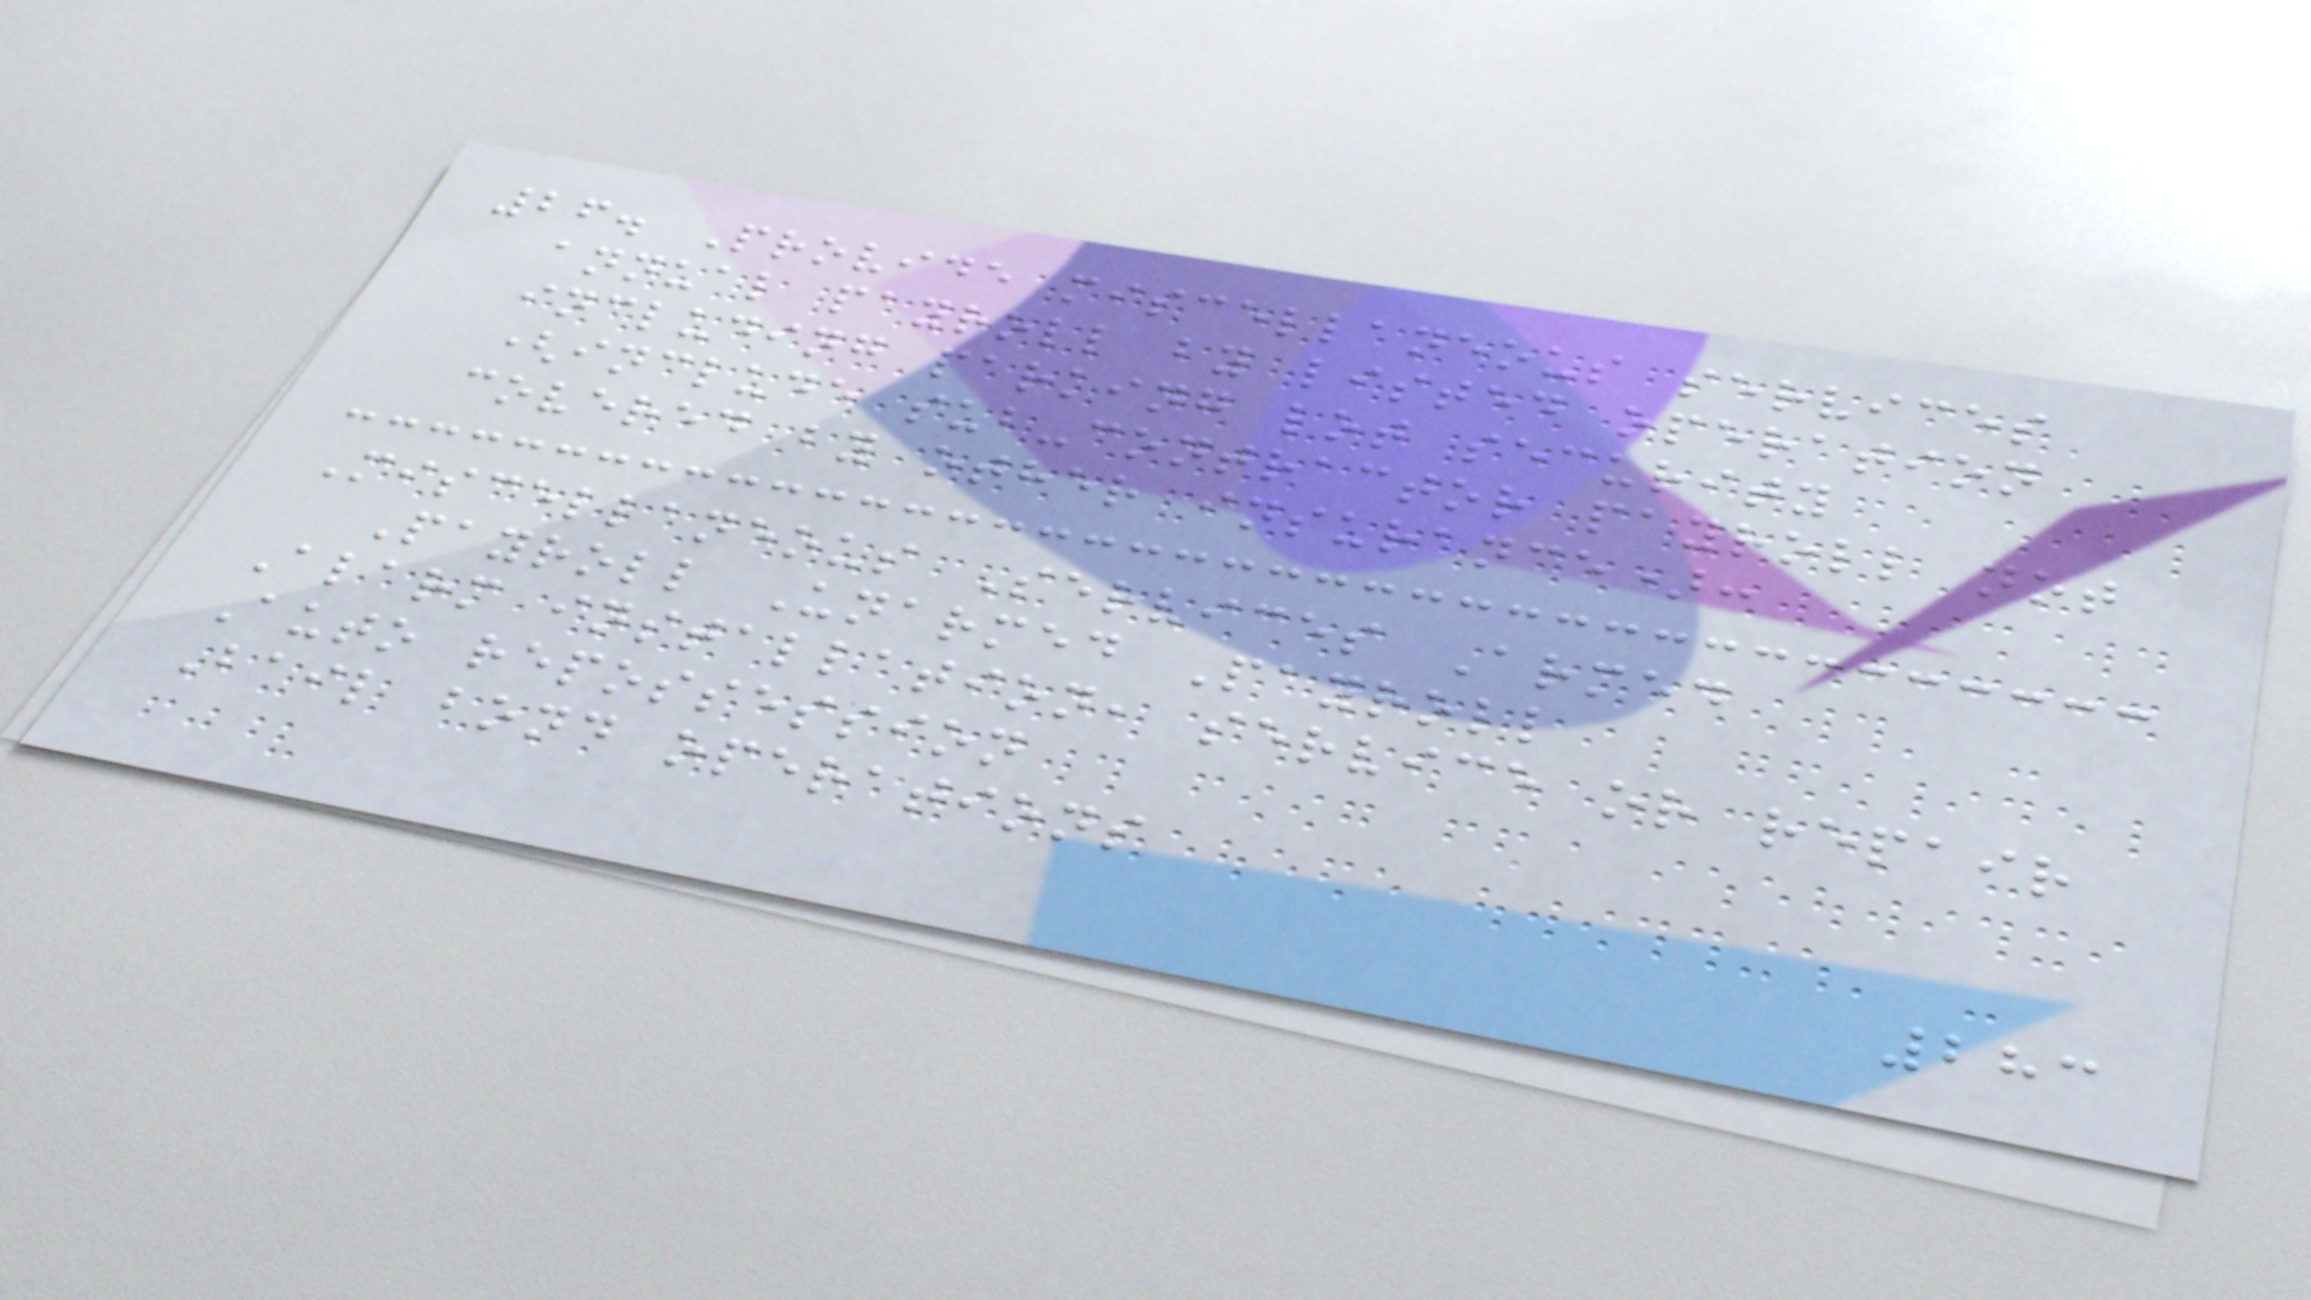26. Provide miscellaneous services
annual payroll by listed operation
including parking lot security
(include sub-contractor payroll not
covered by other insurance):
Miscellaneous Services Armed
Payroll Unarmed Payroll
Alarm installation, service or repair
Auto repossession
Bail bond operations
283
